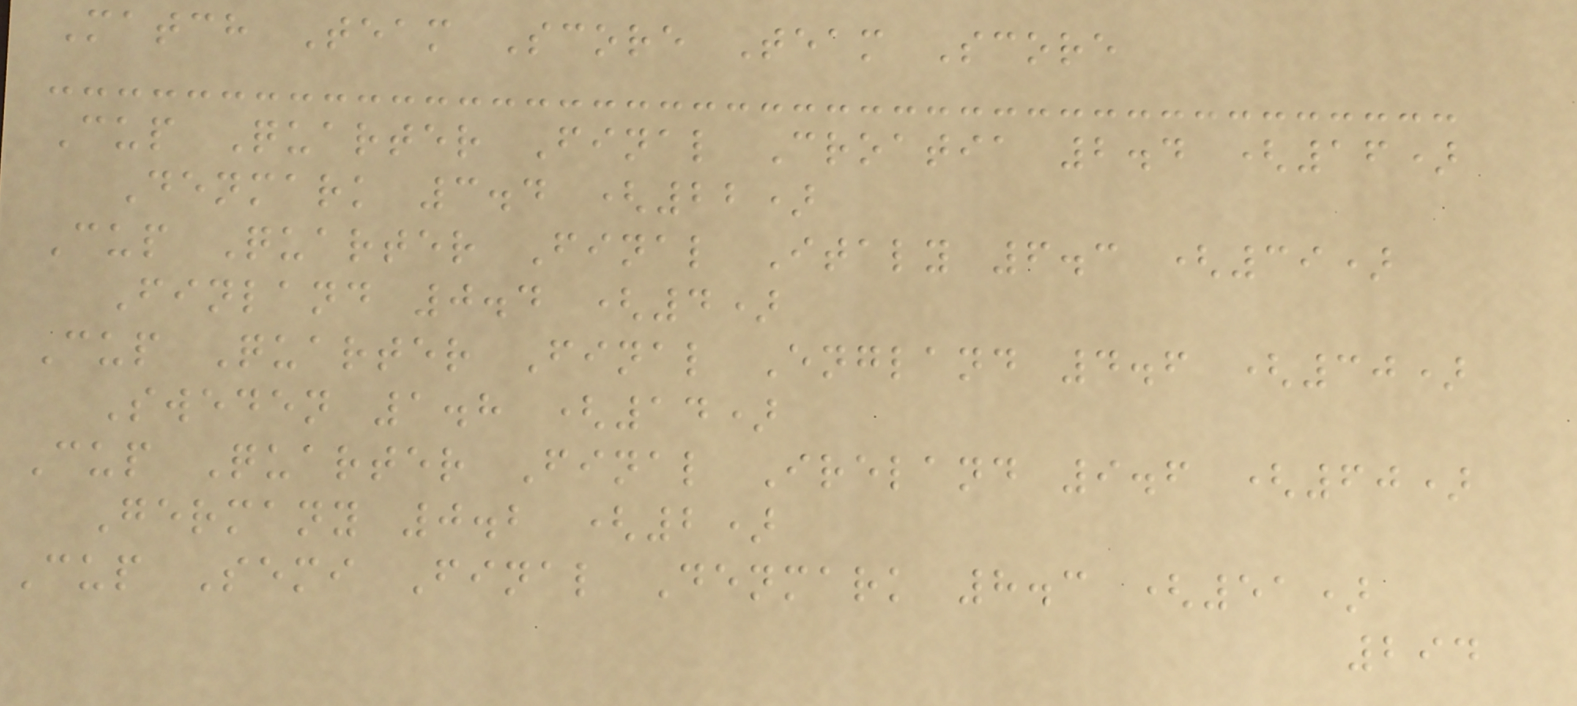Match Team Score Team Score
Cup Quarter Final Croatia 2.4 (16)
Denmark 3.4 (22)
Cup Quarter Final Italy 6.3 (39)
Finland 0.4 (4)
Cup Quarter Final England 4.6 (30)
Sweden 1.8 (14)
Cup Quarter Final Ireland 9.6 (60)
Germany 0.2 (2)
Cup Semi Final Denmark 8.3 (51)
294
